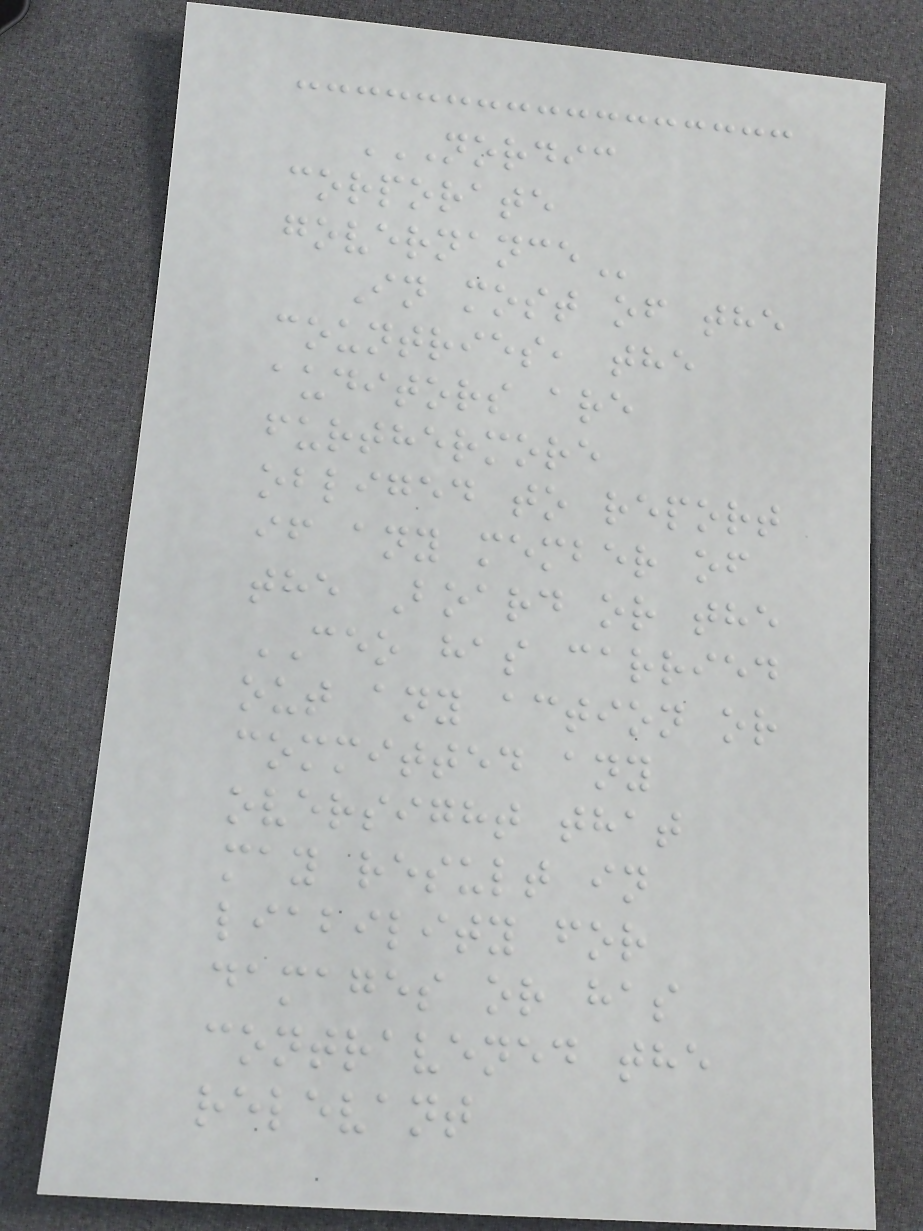NORDIC
CORPORATE
GOVERNANCE
In most of the
countries, the
auditors are
furthermore
obliged to report
if any member of
the Board or the
CEO has carried
out any action or
committed any
oversight that
may result in
liability for
damages or has
contravened the
relevant
